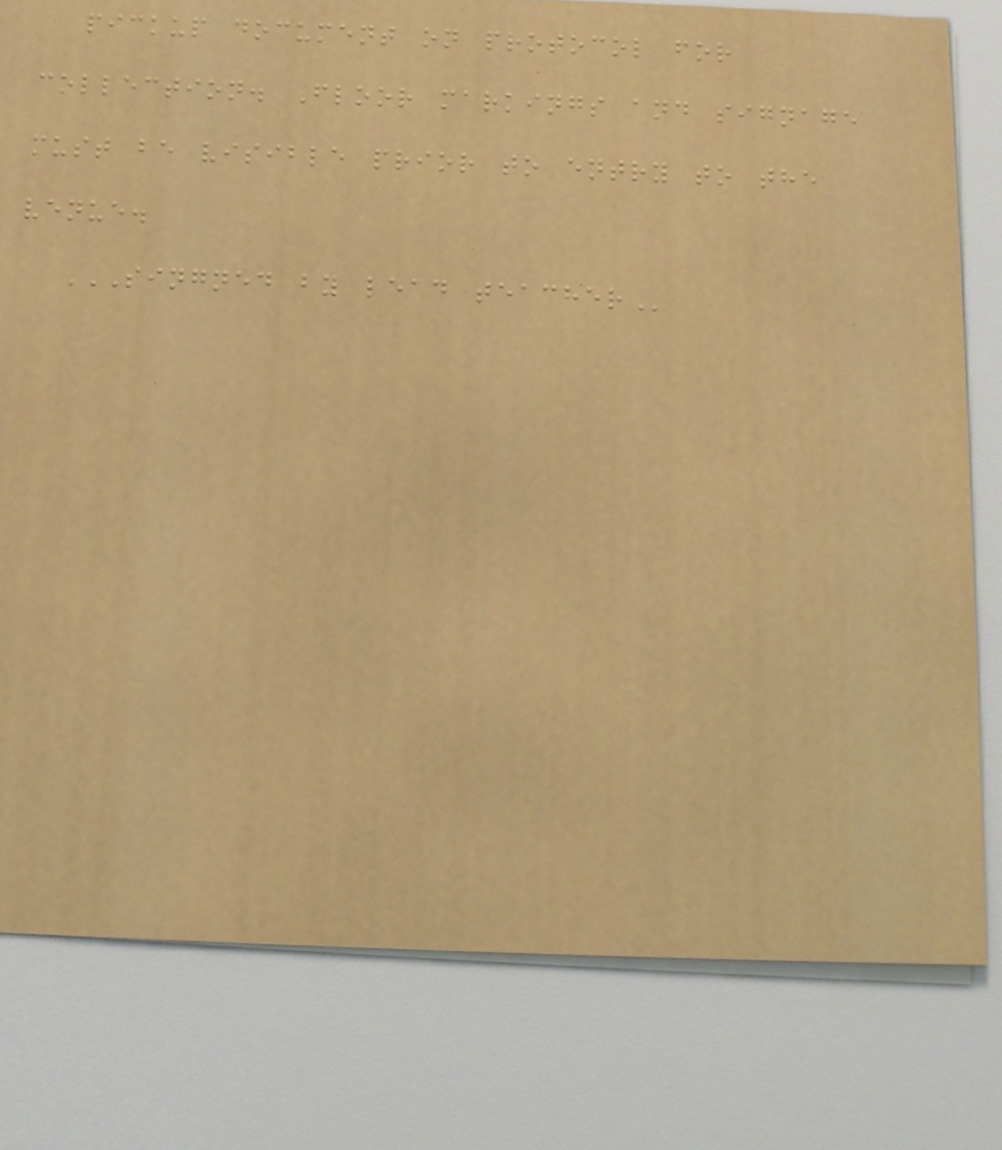pickup document on protocol for
collection. Floor markings and signage
must be visible prior to entry to the
venue.
SINGNED BY LEAD TEACHER
